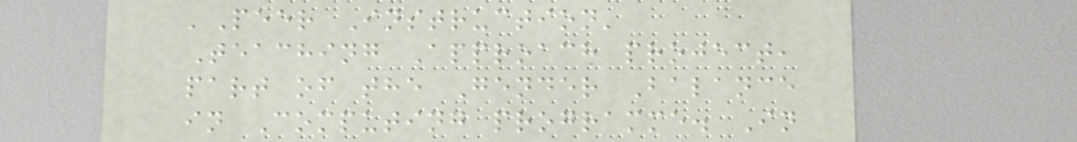'Peer Instruction'
Teaching Approach project,
part of the Gender Balance
in Computing programme. In
